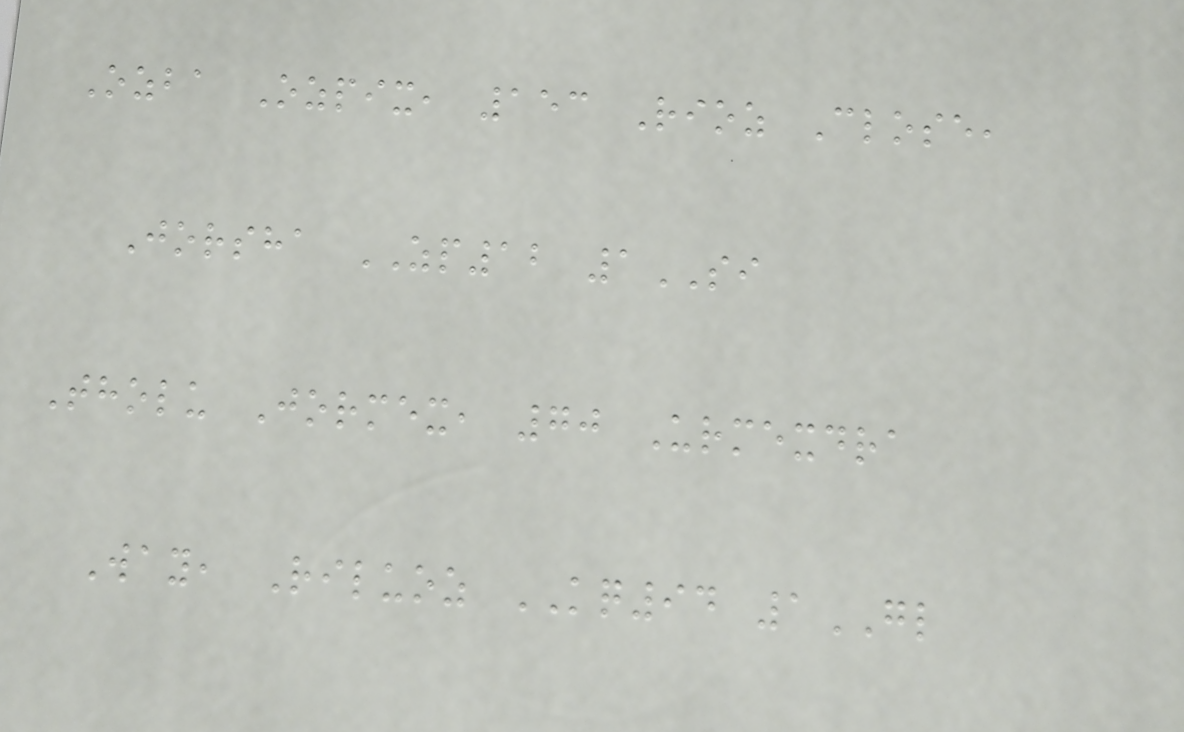Ozba Ozpix, 153 Rioz Close,
Jorsha ZP12 1SI
Tholu Jormex, 70 Urmexdra
Way, Riluoz KQ94 1GL
